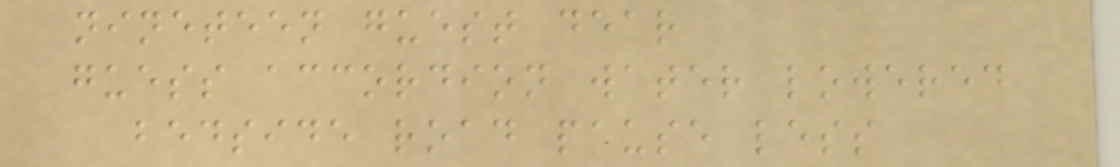nineteen guest dear
guess accordion water lowered
bedside road pause less
